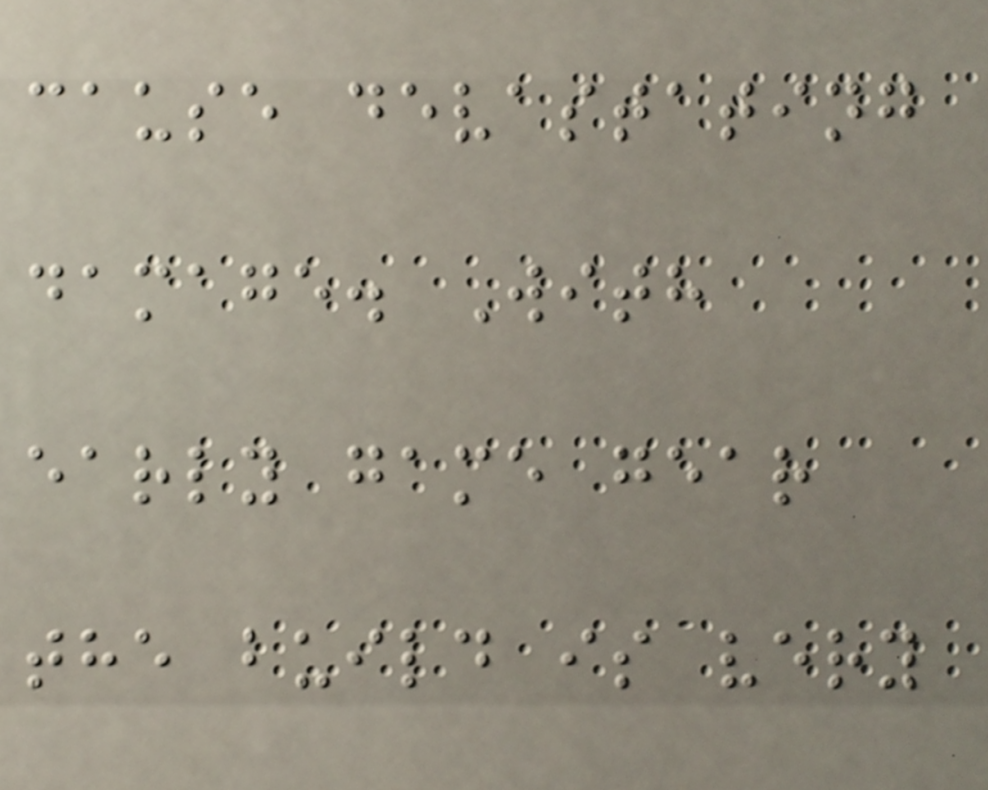cause devastating
damage. With
early game gear
the build is very
